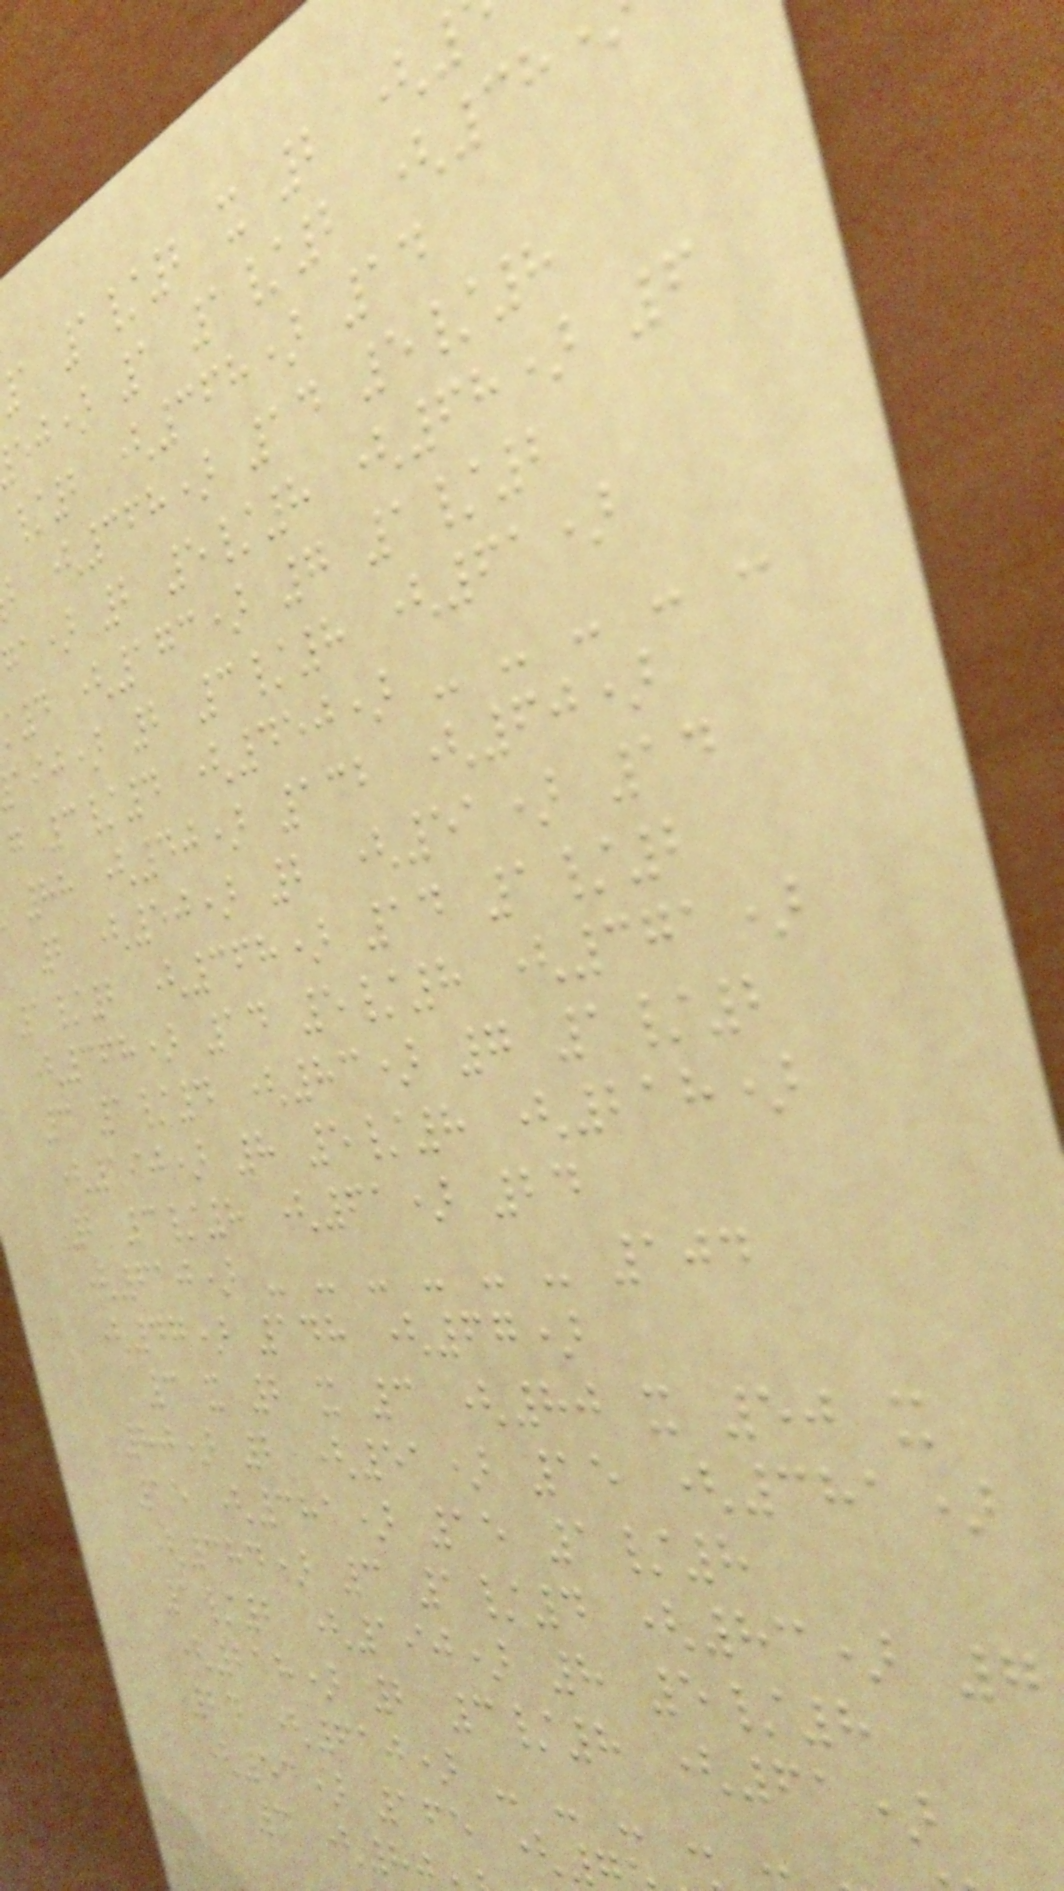a 1/2 x 2 (
ej) 1 1/2 (38
/2 (368) 14
b (368) 14 5/8
ga) 2 5/8 (68) 6
4 (173) 7 1/2
aij) 2 3/8 (61)
g 3/4 (450) - - - - -
88 (40) 132 (60)
2 (50) 2 (51) 14
1/2 (368) 14 1/2
(368) 14 5/8 (371)
3 1/4 (83) 7 1/2
(190) 8 5/8 (218)
2 3/8 (61) 24
(610) - - - - - - 104
(47) 148 (67)
3 x 2 x 3 (80 x 50 x
80) 2 (51) 15 (381)
15 (381) 15 1/8
(384) 3 1/4 (83) 7
1/2 (190) 8 5/8
(218) 2 3/8 (61)
24 (610) - - - - -
(53) 165 (
3 (8
